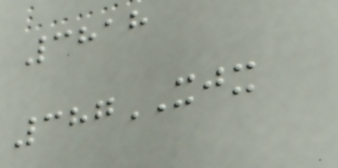3818
387XJX
